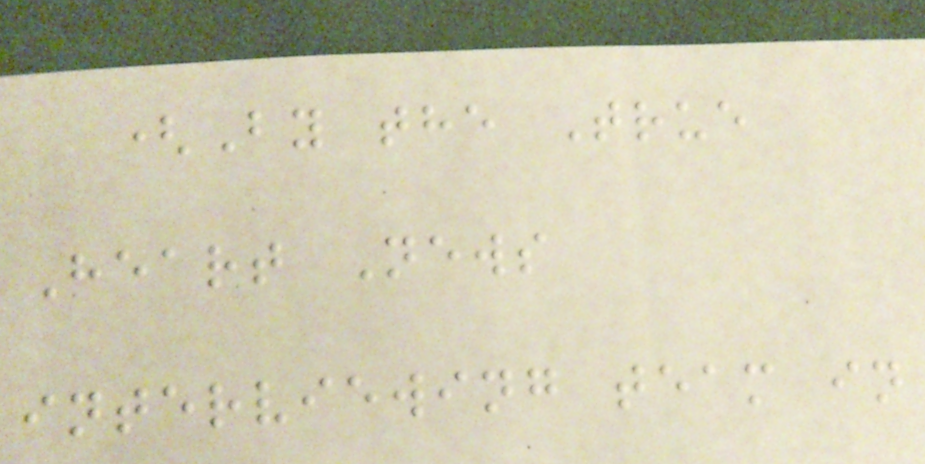(By the True
Heart News
interviewing team in
